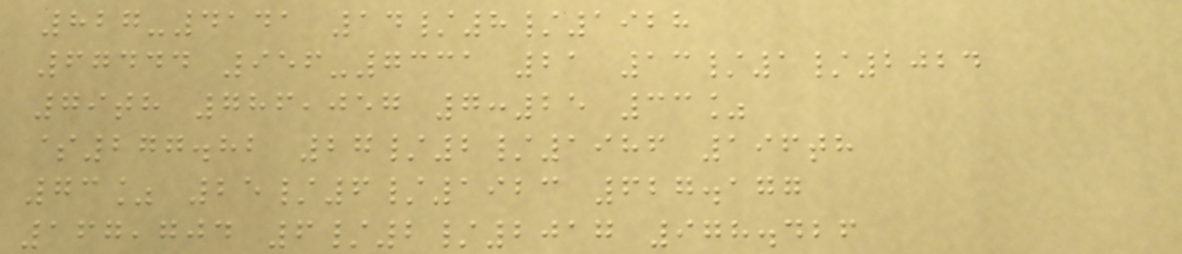827-4141 14/8/1928
67444 956-7331 21 13/1/2024
79th 786,057 7:25 33%
$277.82 27/2/1986 196th
73% 25/6/1923 627.177
167,704 6/2/2017 978.426
